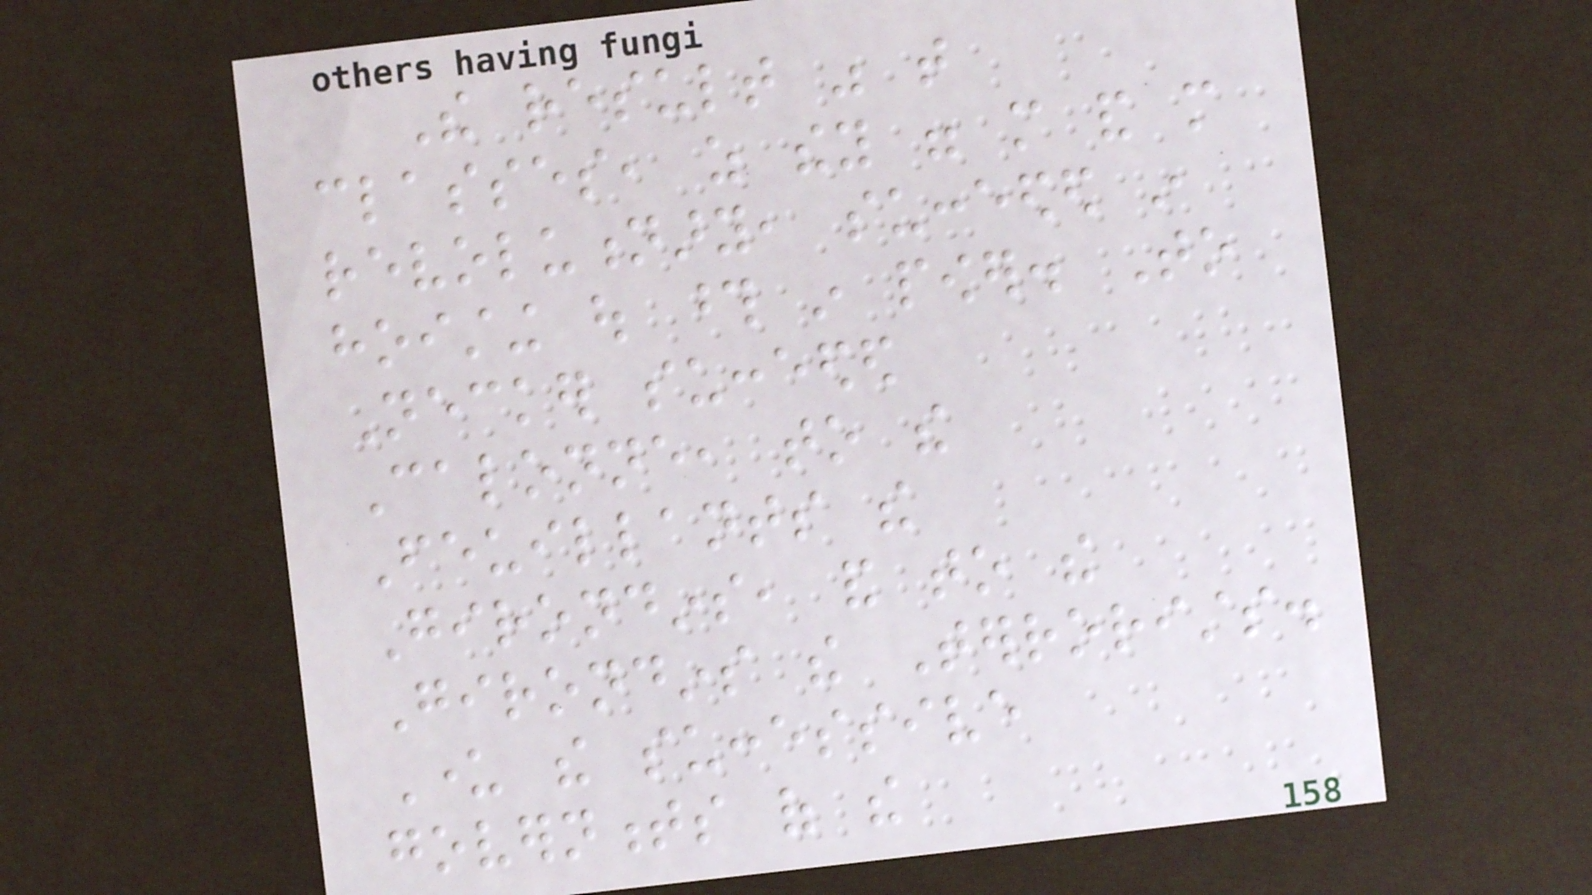The result was that
classes, as they were more and more
revolutionary, succeeded in
hoisting out those in power. To
Necker succeeded
Calonne, to the
Feuillants the
Girondins, and to the
Girondins the Terrorists.
Under the successive
governments of the
